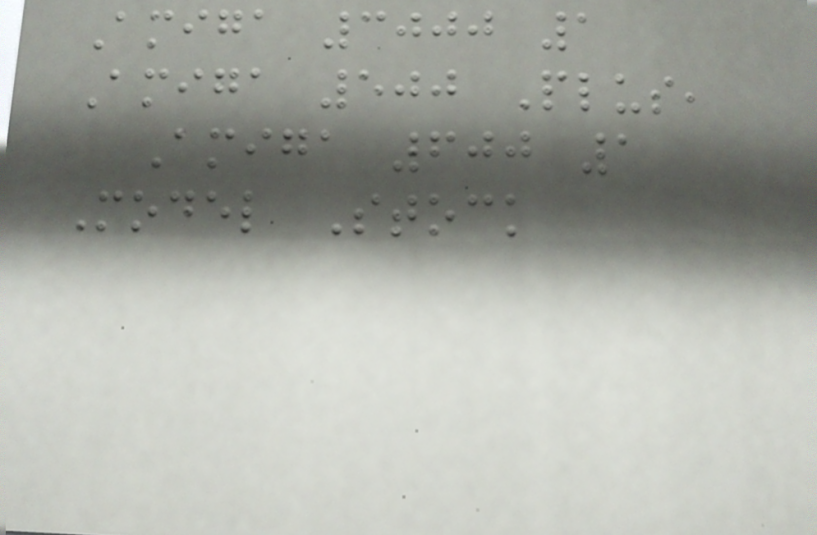Amiga 3000 1
Amiga 500 Plus,
Amiga 600 1
Model Stock
